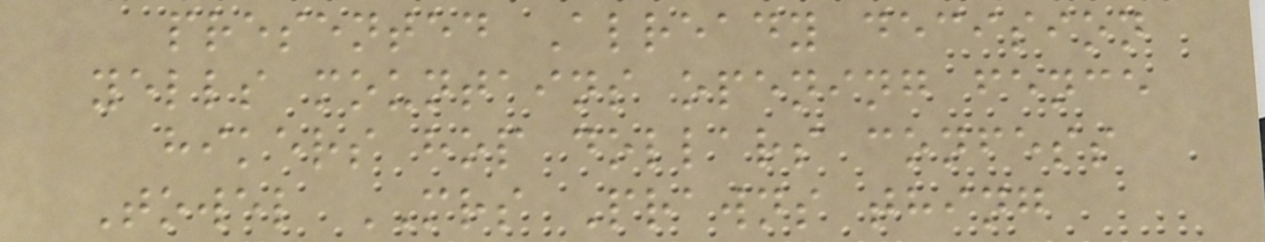presented Already decision
yells mountains opening fence
hikers hop dollars confess
Towel MRS Prawns thing
